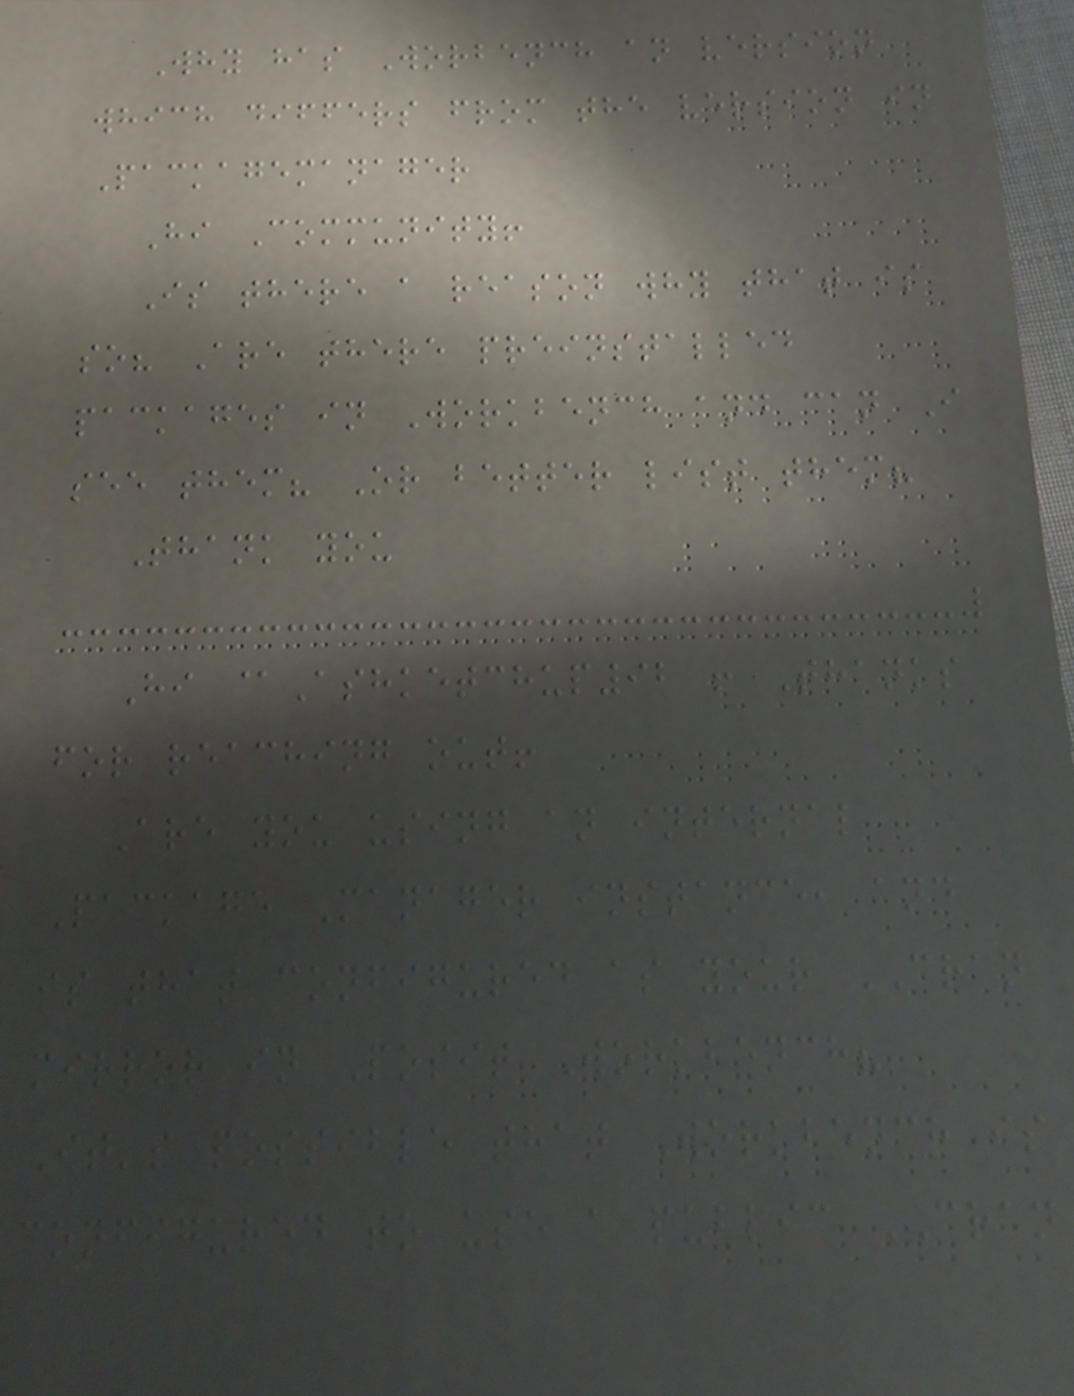Why has Worbench an version
which differs from the version in
Packagemanager
Hi Community!
Is there a reason why that is
so? Are there preinstalled
packages in Workbench and can I
see them? Or better list them?
Thank you
Hi @Ashketchup92 ! Thanks
for reaching out!
Are you using an internal
Package Manager instance, and
is that configured as your CRAN
mirror in Posit Workbench?
It's possible that Workbench is
configured to use a public CRAN
